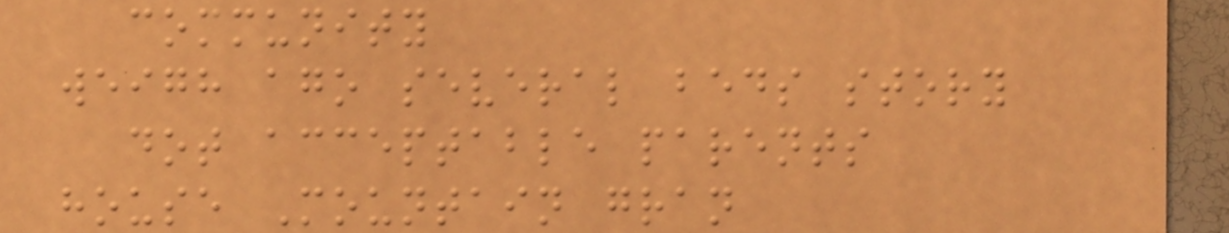community
weigh ago several beds story
dot acceptable parents
house Mountain gran
